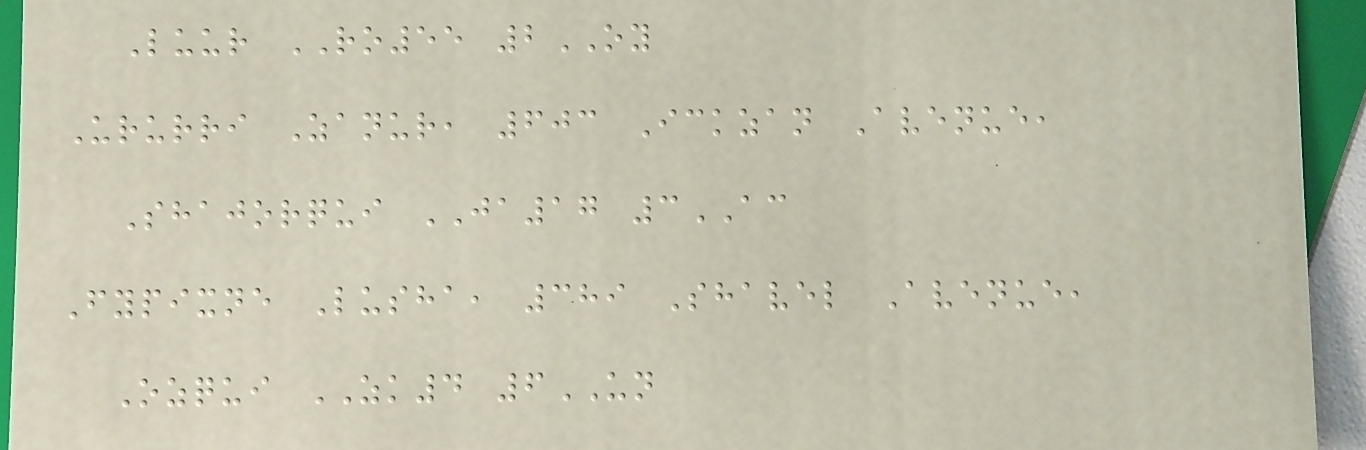Luur RO55 2OY
Ururri Zanur, 603 Ickzan Avenue,
Shajorqui JA17 3AC
Fypixne Lusha, 389 Shavel Avenue,
Ozqui ZK4 6UN
